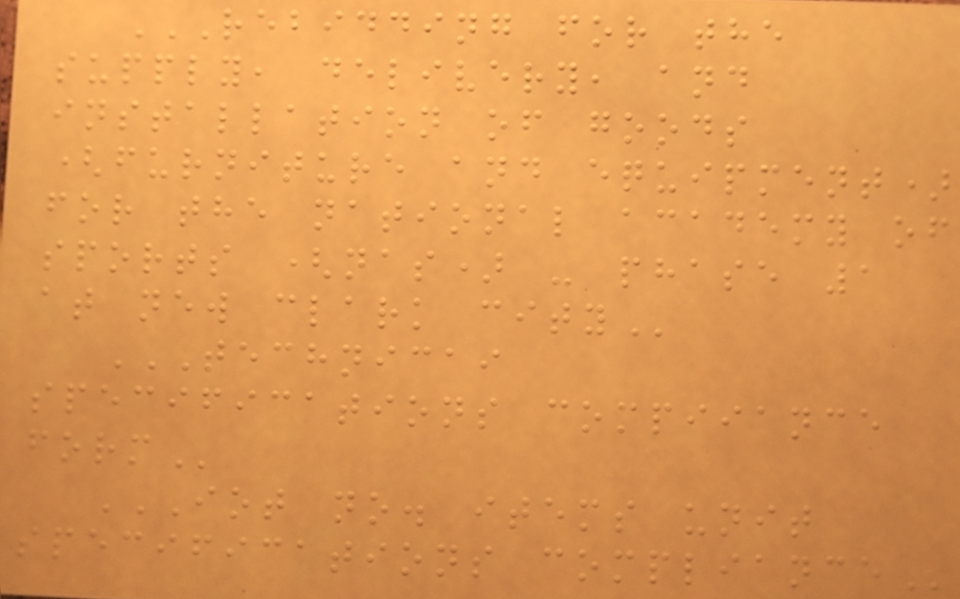REBIDDING FOR THE
SUPPLY, DELIVERY, AND
INSTALLATION OF GOODS
(FURNITURE AND EQUIPMENT)
FOR THE NATIONAL ACADEMY OF
SPORTS (NAS) - PHASE 1
AT NEW CLARK CITY
TECHNICAI
SPECIFICATIONS COMPIIANCE
FORM
IOT NO. ITEMS UNIT
SPECIFICATIONS COMPLIANCE
